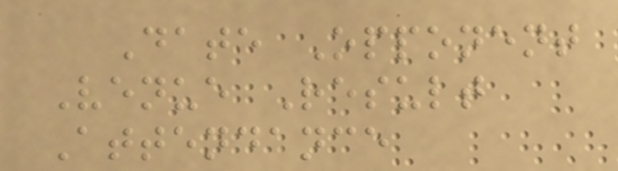Date Opponent
Venue Result
Attendance
